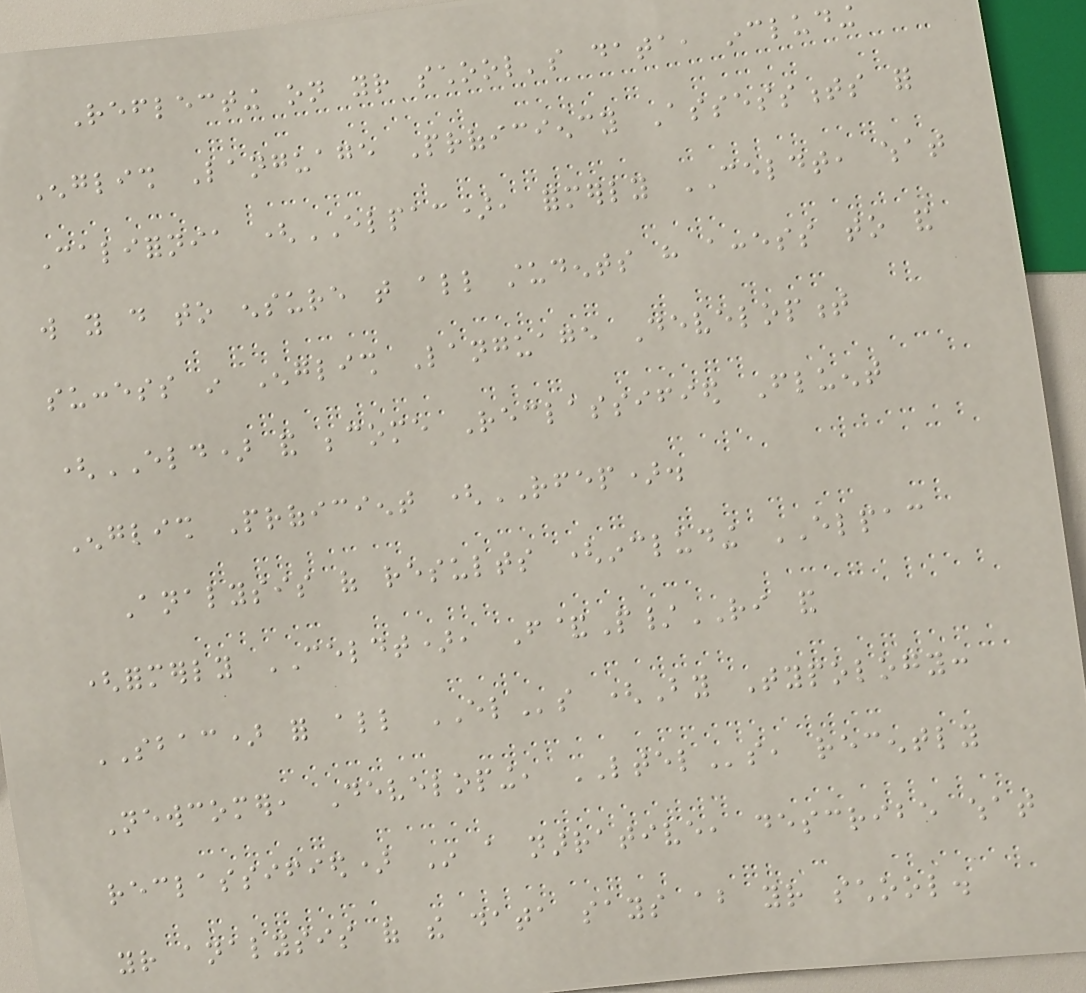Reflecting on your school's data, including
English Language Proficiency Assessments for
California (ELPAC), formerly CELDT, what
will you do to ensure that all students have access to and
success in English Language Development
(ELD) and become Reclassified Fluent
English Proficient (RFEP).
Analysis of results (including ELPAC
(formerly CELDT), F&P/RI and
SBAC) for all ELs (By Typology:
Newcomer, Developing, LTELs, recently
reclassified) In a narrative, describe what
your analysis of the data says about your school.
